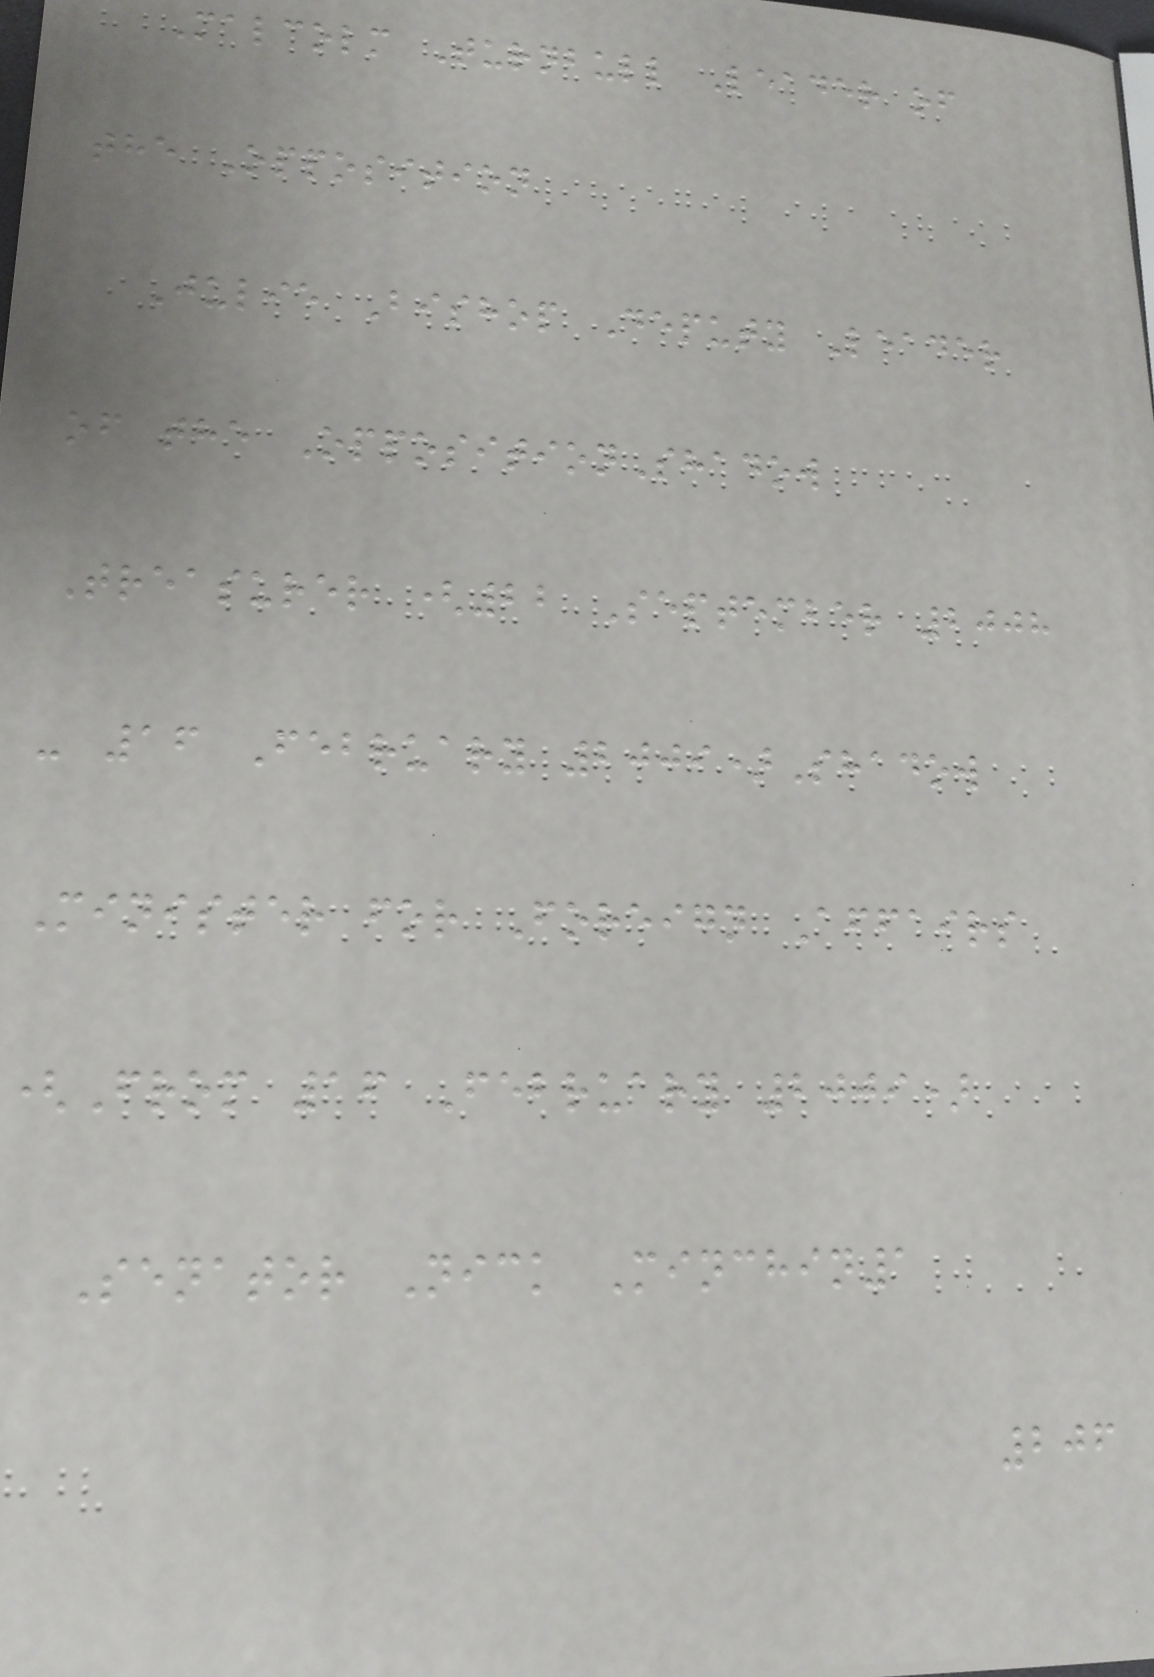Malcolm Turnbull Leader of
the Opposition
Julie Bishop Deputy Leader
of the OppositionShadow
Treasurer (22 September 2008
- 16 February 2009)Shadow
Minister for Foreign Affairs
(From 16 February 2009)
Senator Nick Minchin1
206
